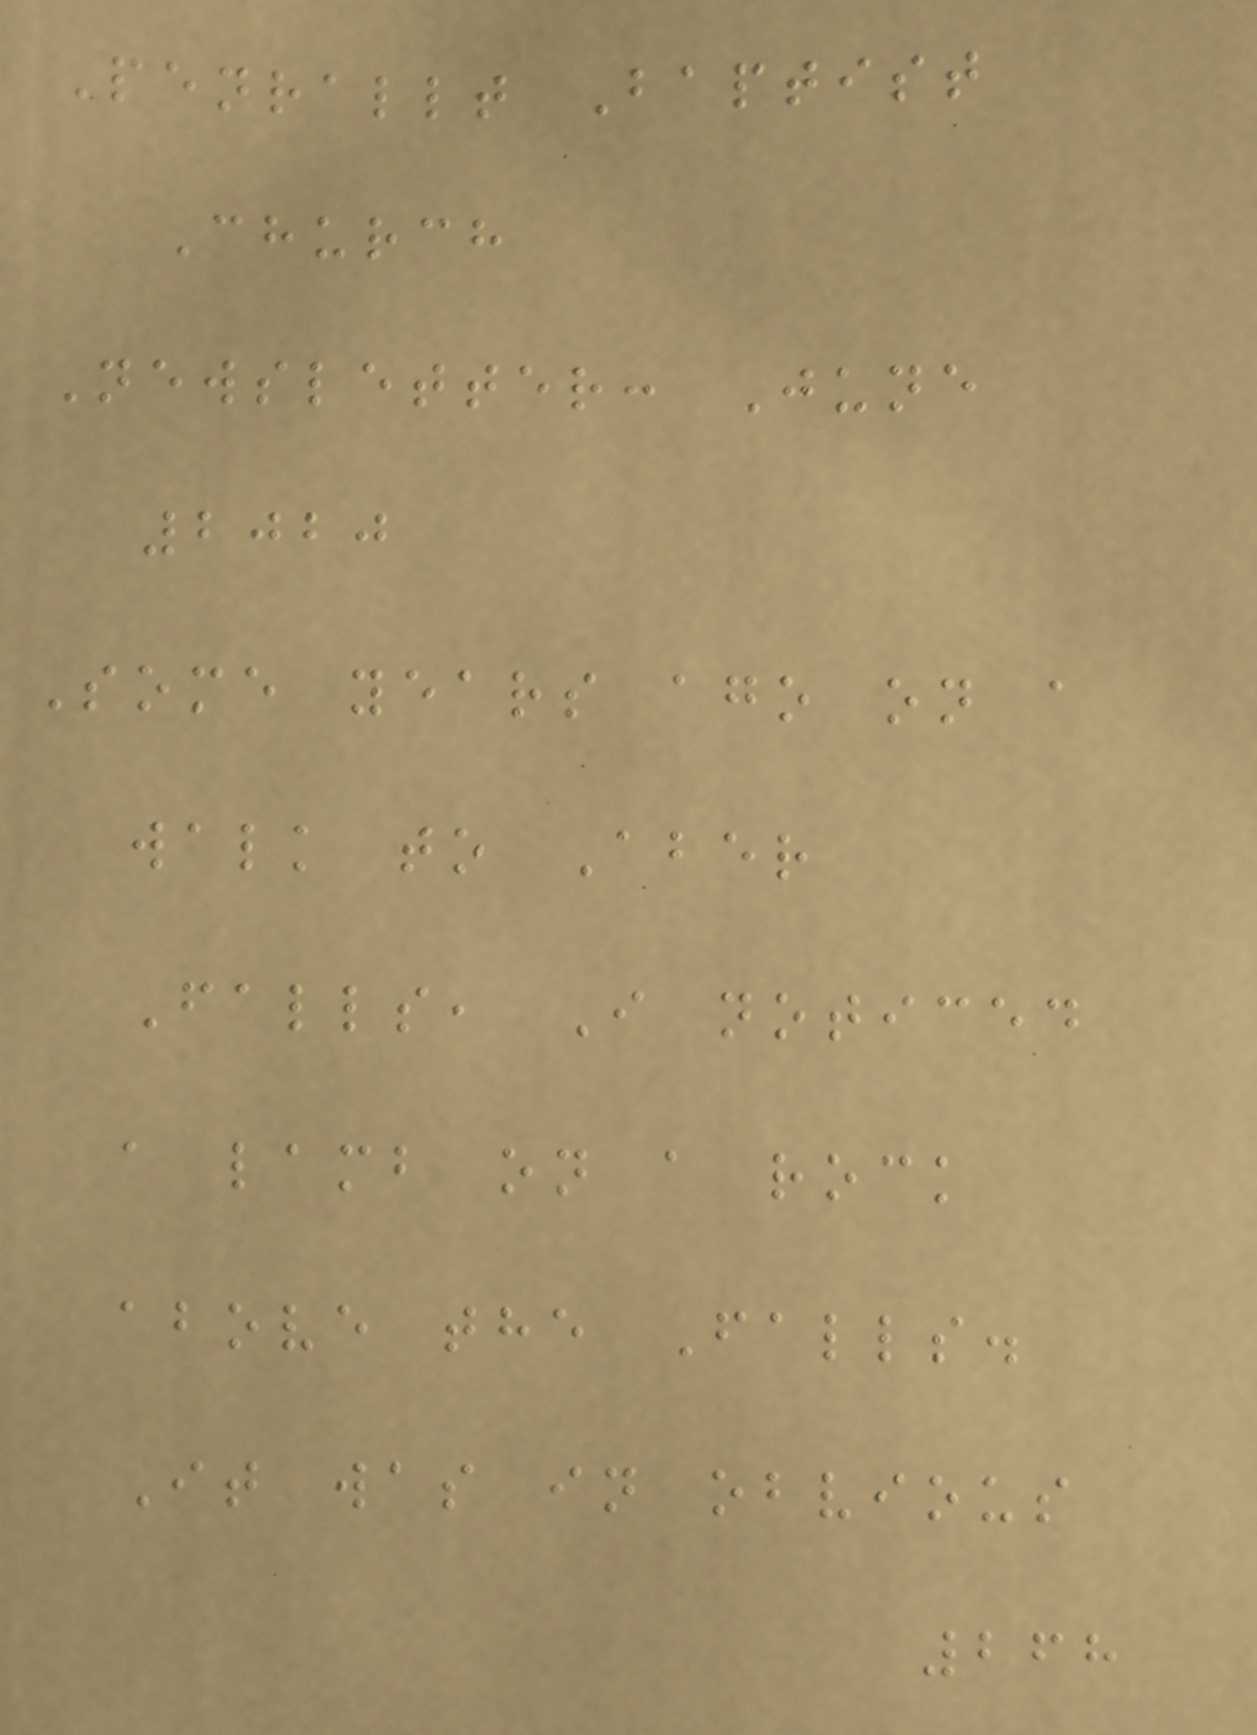Penrallt Baptist
Church
Newsletter: June
2020
Some years ago on a
walk to Aber
Falls, I noticed
a lamb on a rock
above the Falls.
It was in obvious
268
